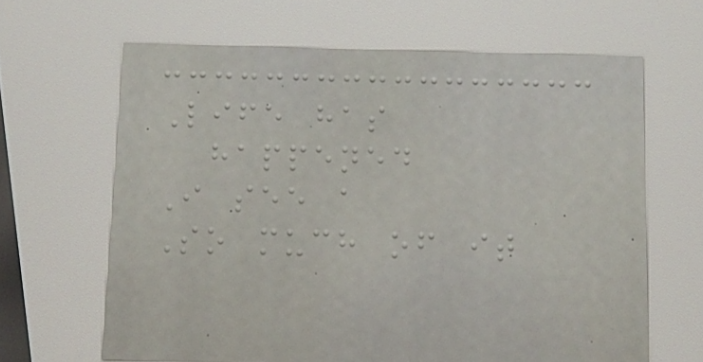Life has
happened
I see a
So much of it
